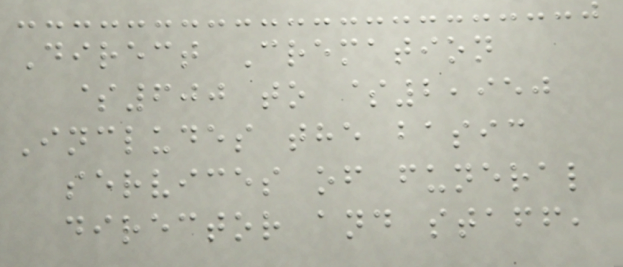Direct Cremation
$600 to $2,950
Includes the basic
services of funeral
director and staff,
